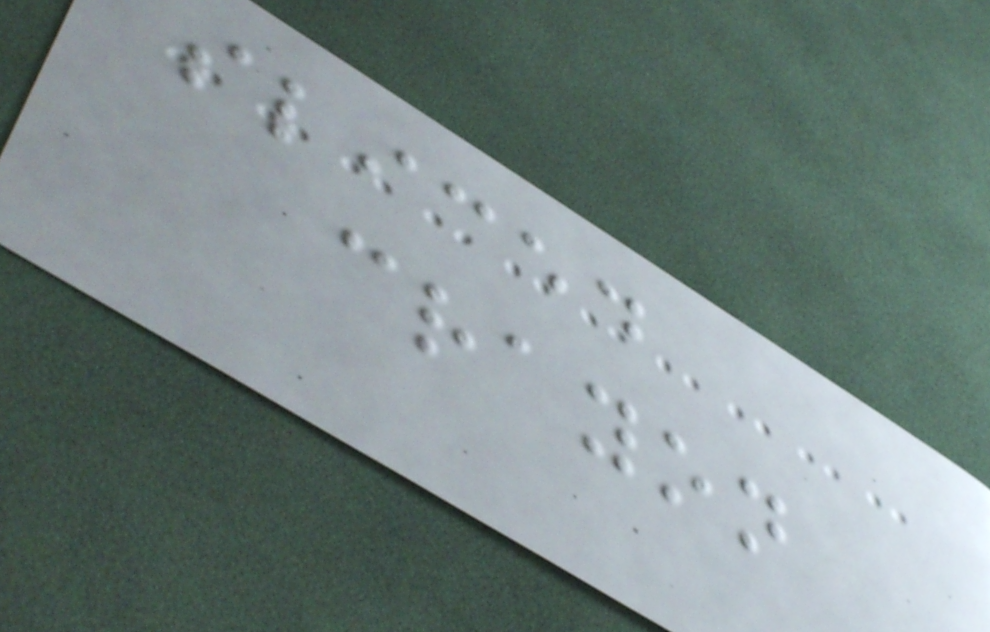sliced
crayon
